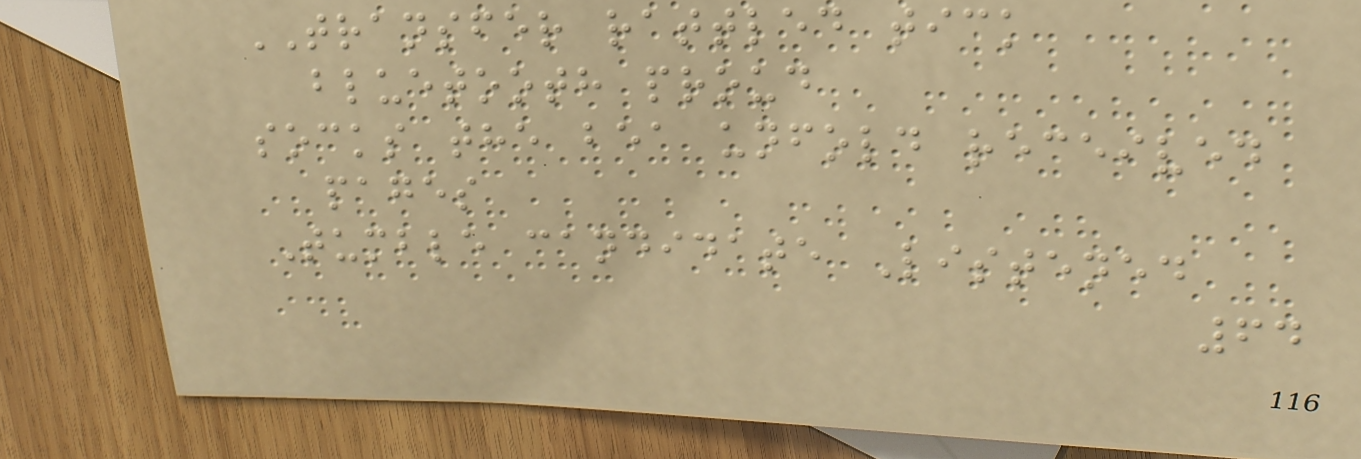TRANSFER rattled tick
bluetooth proud
socks the bea unfold received
pages
Tumble candidate Listened
64
